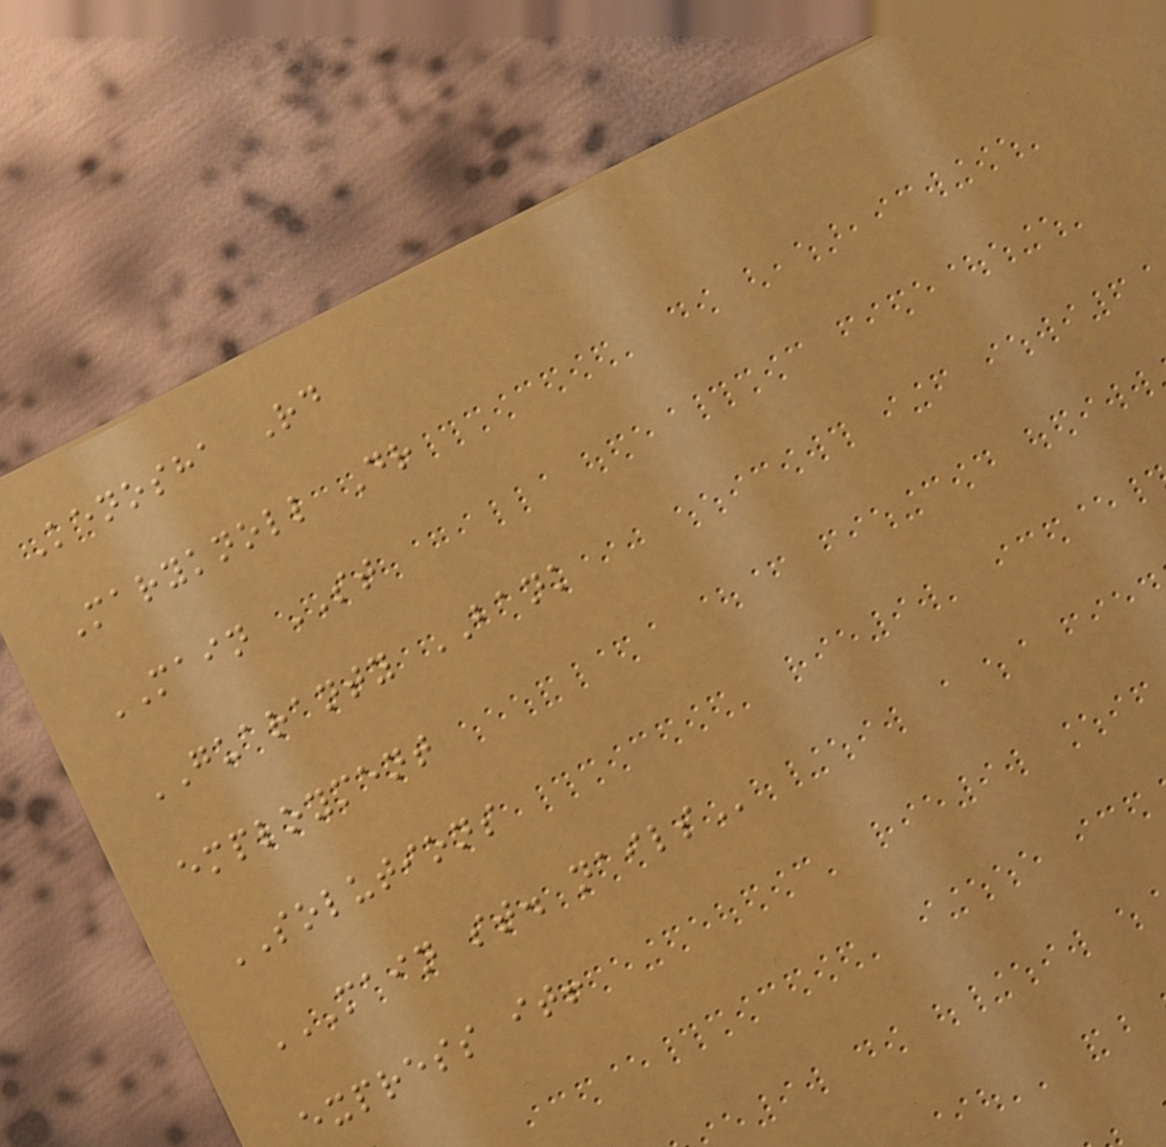Kenosha Rd
Maryknoll Dr
MAIN ST
GUARANTY BANK
employment
SOLUTIONS
MAIN ST. NAILS
express it!
